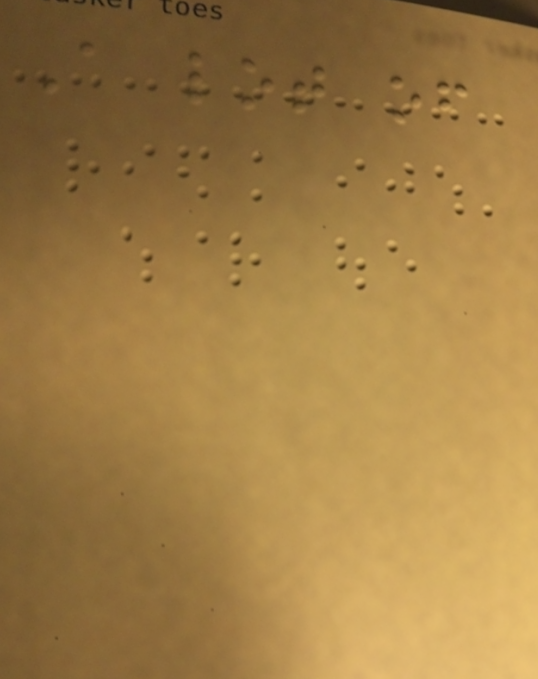A lot of
